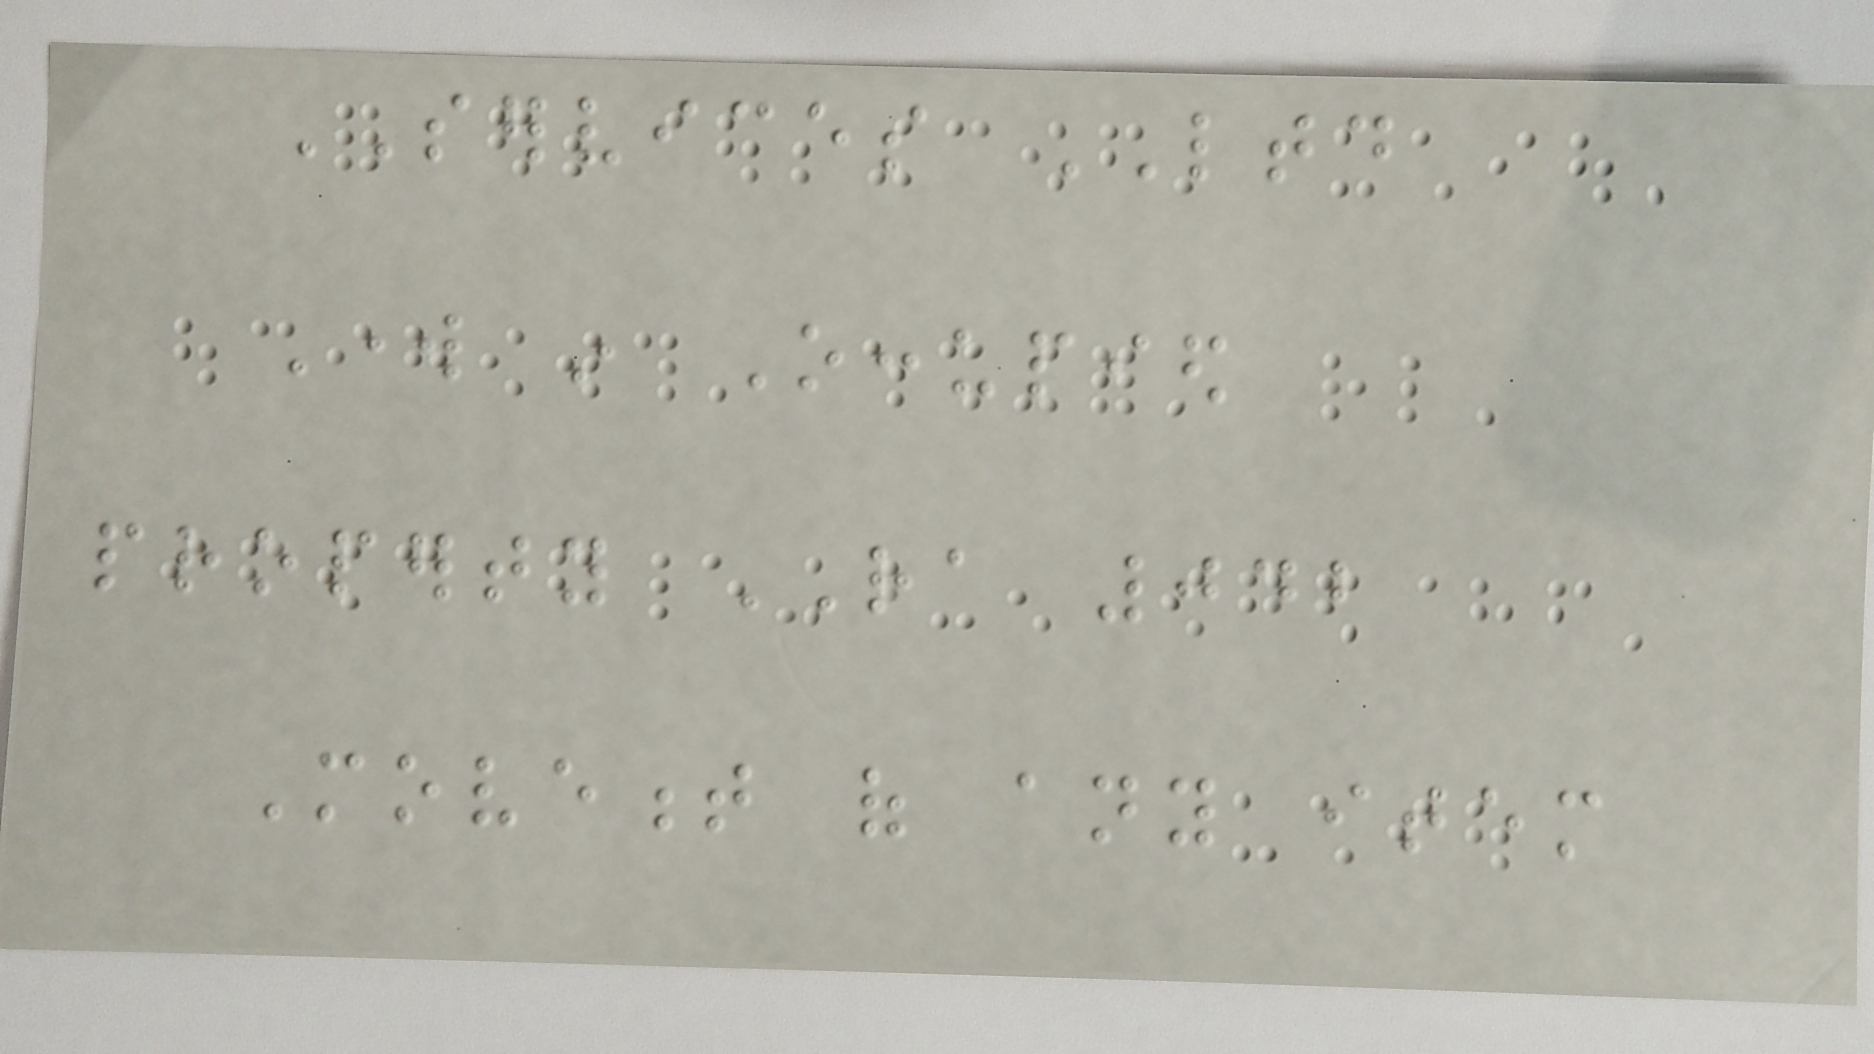SERVICES LTD
Work in Occupied
property RA 042
Movement of any item
